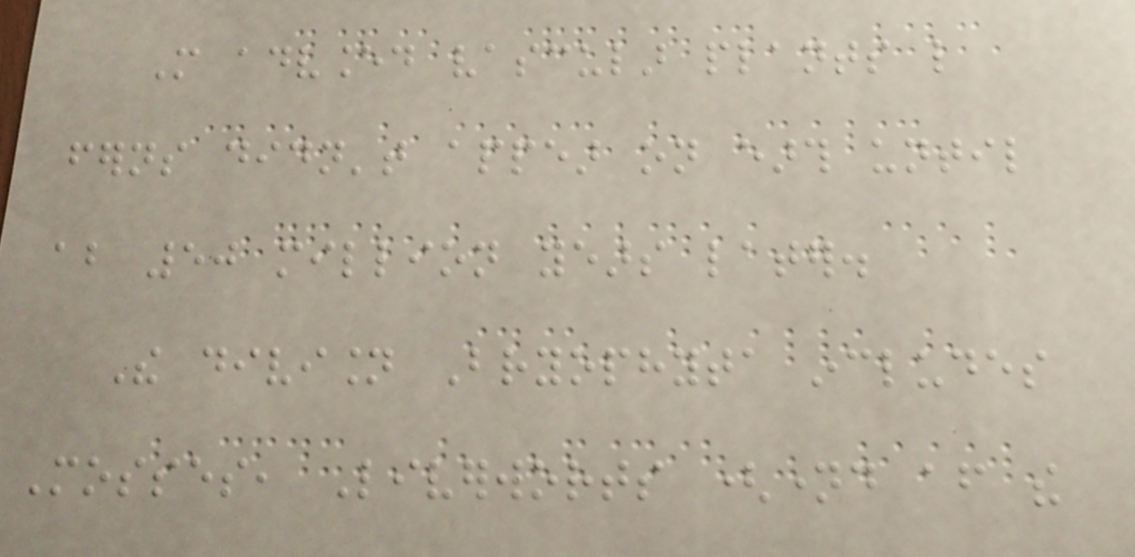More advanced vascular plants like
ferns didn't appear on earth until
about 50 million years later.
The division Bryophyta includes
Mosses, Liverworts (named after the
